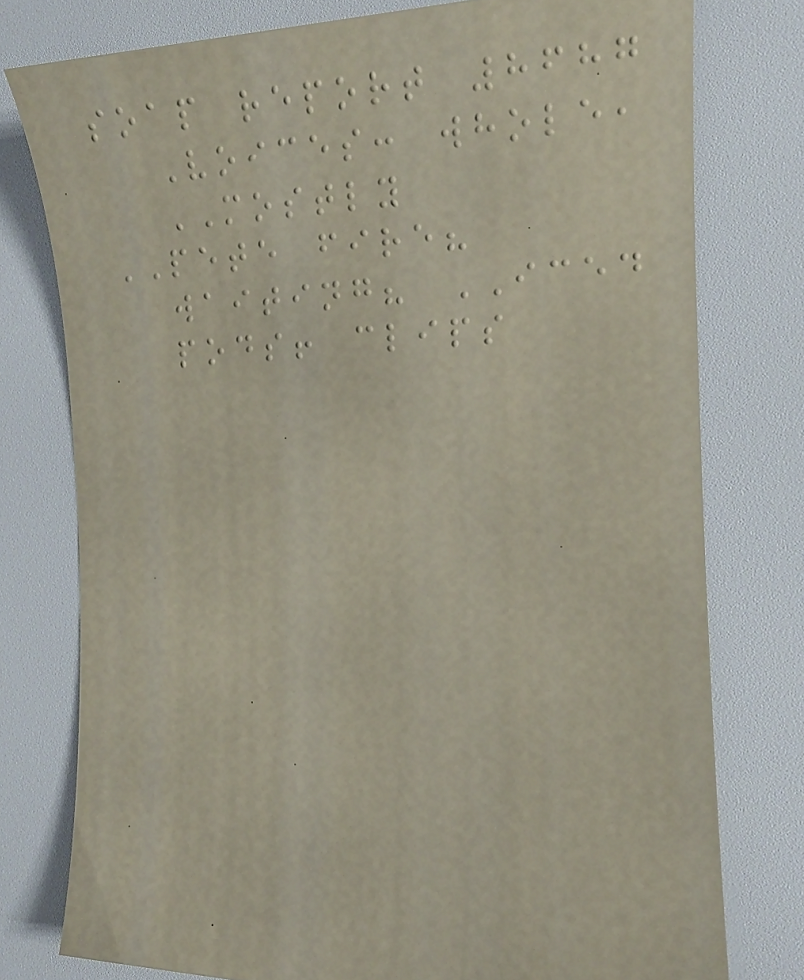soap report 8687
Voices: whole,
MOSTLY
PETE fire?
waiting? ICED
pods! clips
